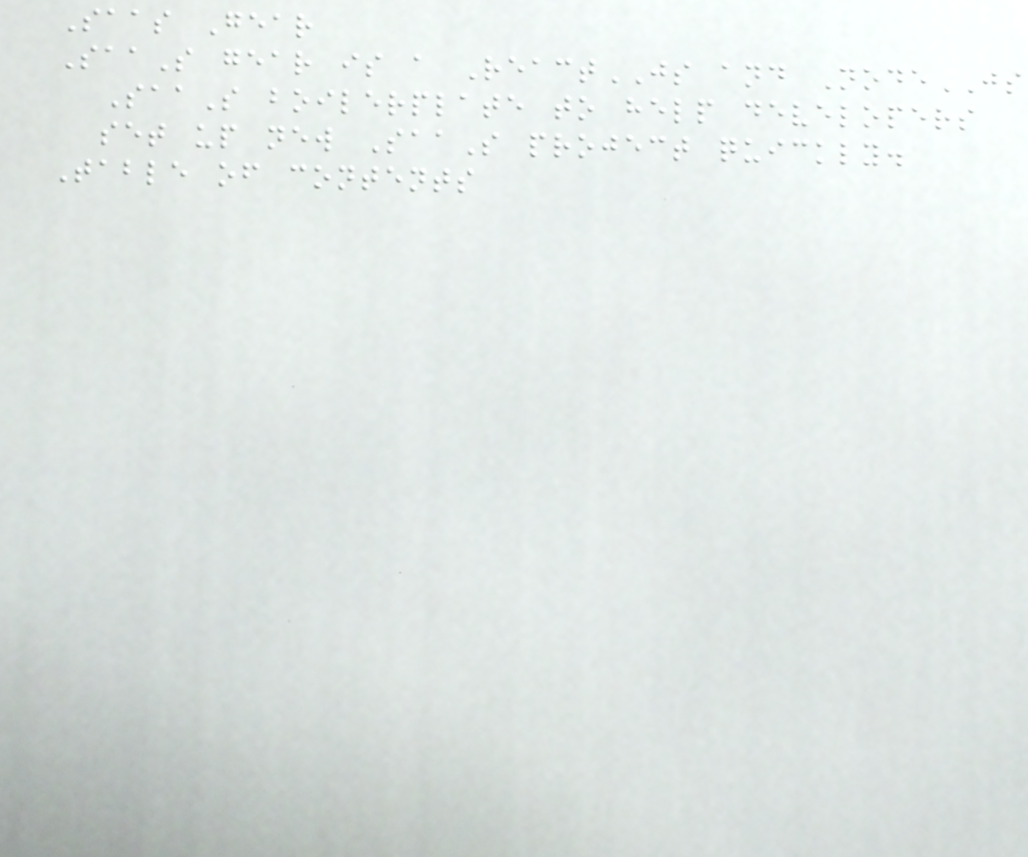Saas Gear
SaaS gear is a ReactJS and NodeJS
SaaS boilerplate to help developers
set up new SaaS project quickly.
Table of contents
